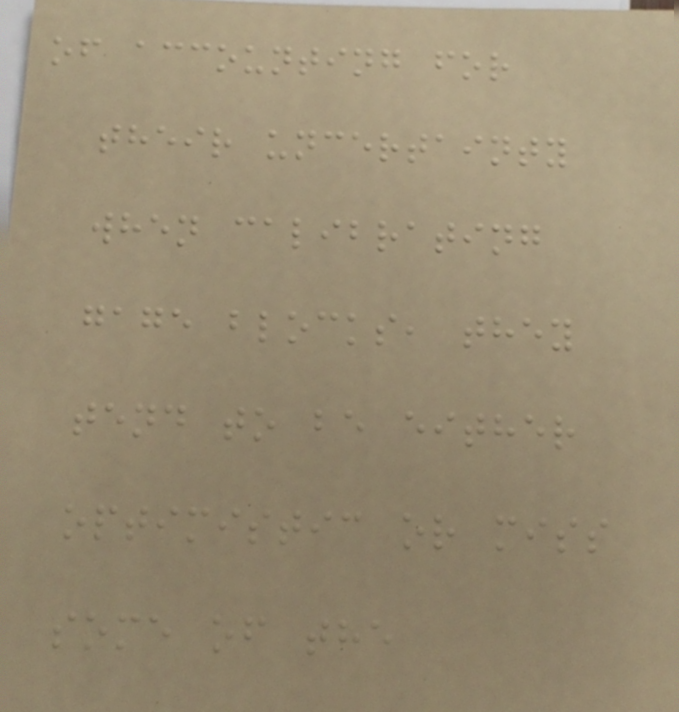of accounting for
their uncertainty
when calibrating
gage blocks, they
tend to be either
optimistic or miss
some of the
